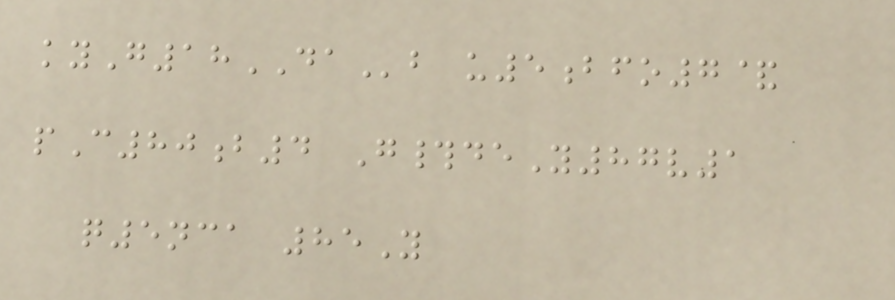kyG18DAb u5bfo7&
pC80b4 G#deY87v1
q5nca 85Y
